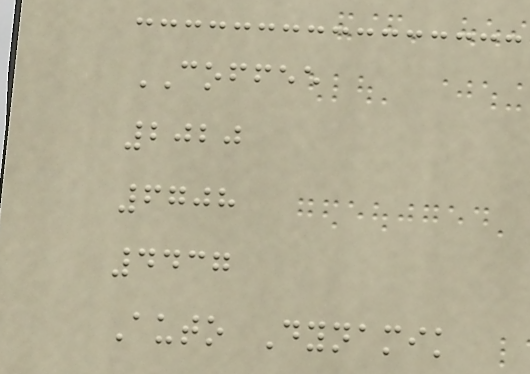COFFEE
2020
6708
4437
Auto Dynamik
